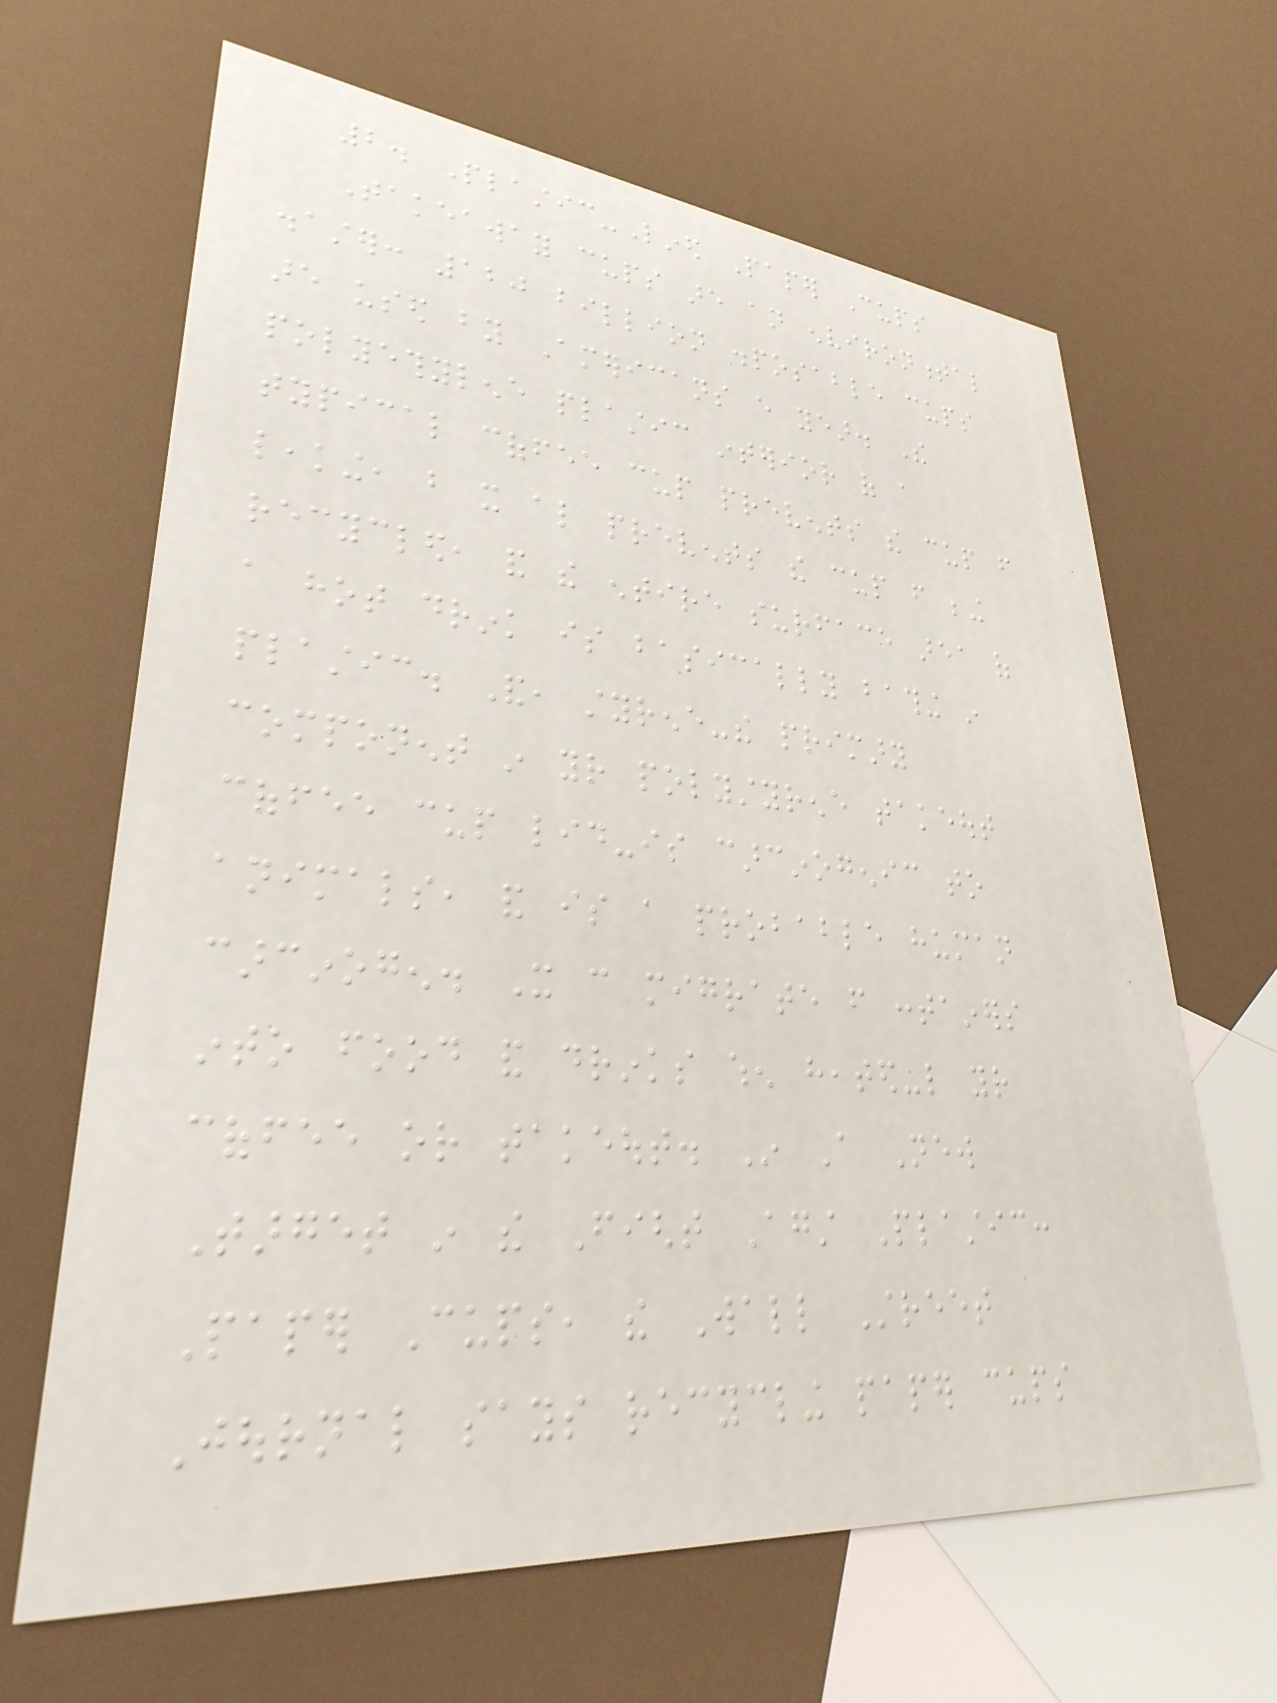2. Plastic-Lined Paper Cups
Takeaway cups are an environmental
disaster: 120 billion disposable cups
are used by Americans every year. The
polyethylene plastic interior of a
typical coffee cup prevents the cup from
leaking, but it also prevents the cup from being
recycled, and the entire surface area of
a hot drink is basically bathing in
plastic. And, styrene-the primary
component in your polystyrene takeout
coffee cup lid-is carcinogenic to
animals, and is a probable human
carcinogen. It can migrate from containers
into food and drinks when heated-like your
coffee or takeout. In A New
Target in the Fight Against Plastic:
Paper Cups, the Wall Street
Journal says recycling paper cups
